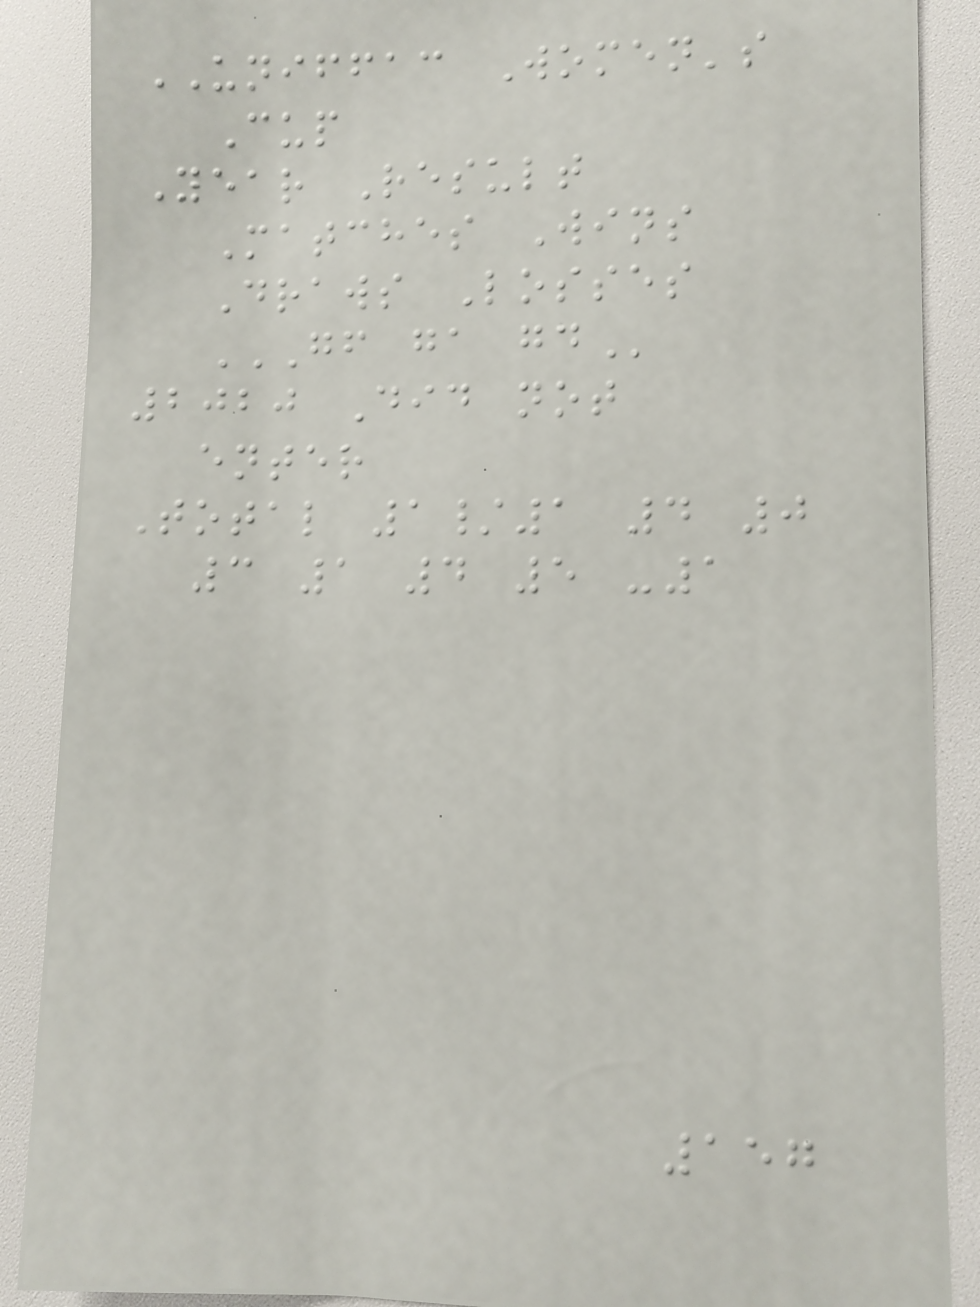UNIFFAC Women's
Cup
Year Result
Matches Wins
Draws Losses
GF GA GD
2020 Did not
enter
Total 1/1 4 0
3 1 4 5 -1
157
